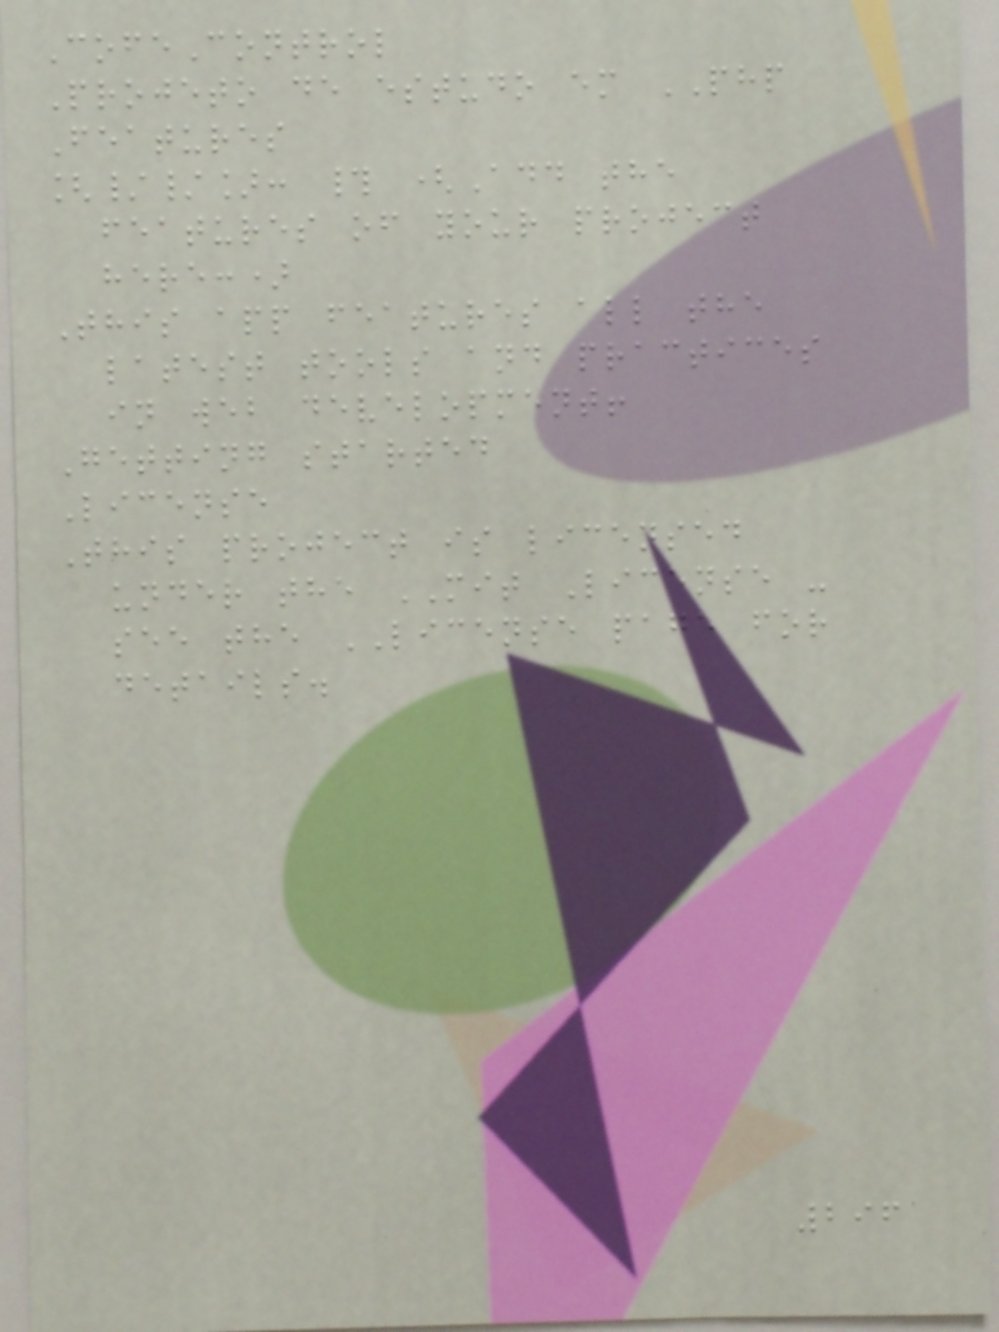CofeControl
Projeto de estudo em PHP
Features
[//]: # (Add the
features of your project
here:)
This app features all the
latest tools and practices
in web development!
Getting started
License
This project is licensed
under the MIT License -
see the LICENSE page for
details.
296
